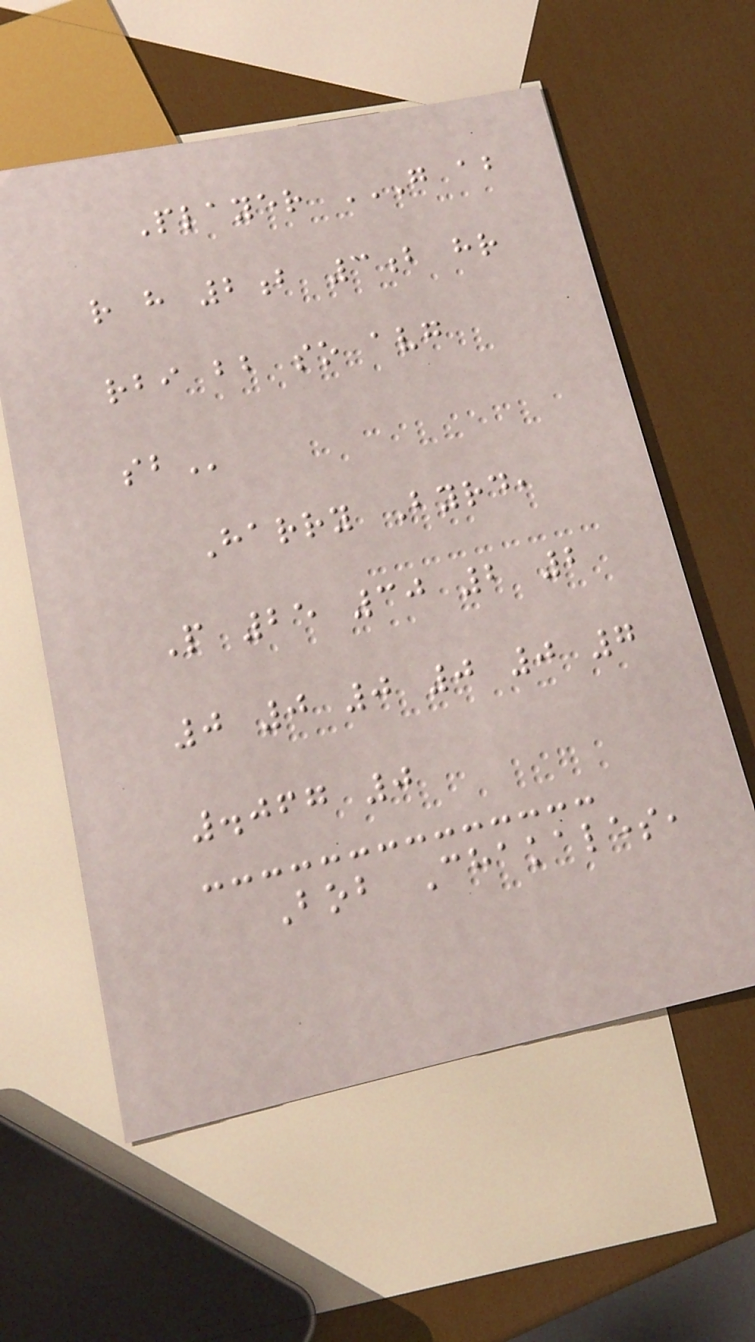Player G AB
R H 2B 3B HR
RBI BB SO AVG
SB
Harry Byrd,
P 25 30 2 2
0 0 0 0 0 7
.067 0
Bob Chakales,
